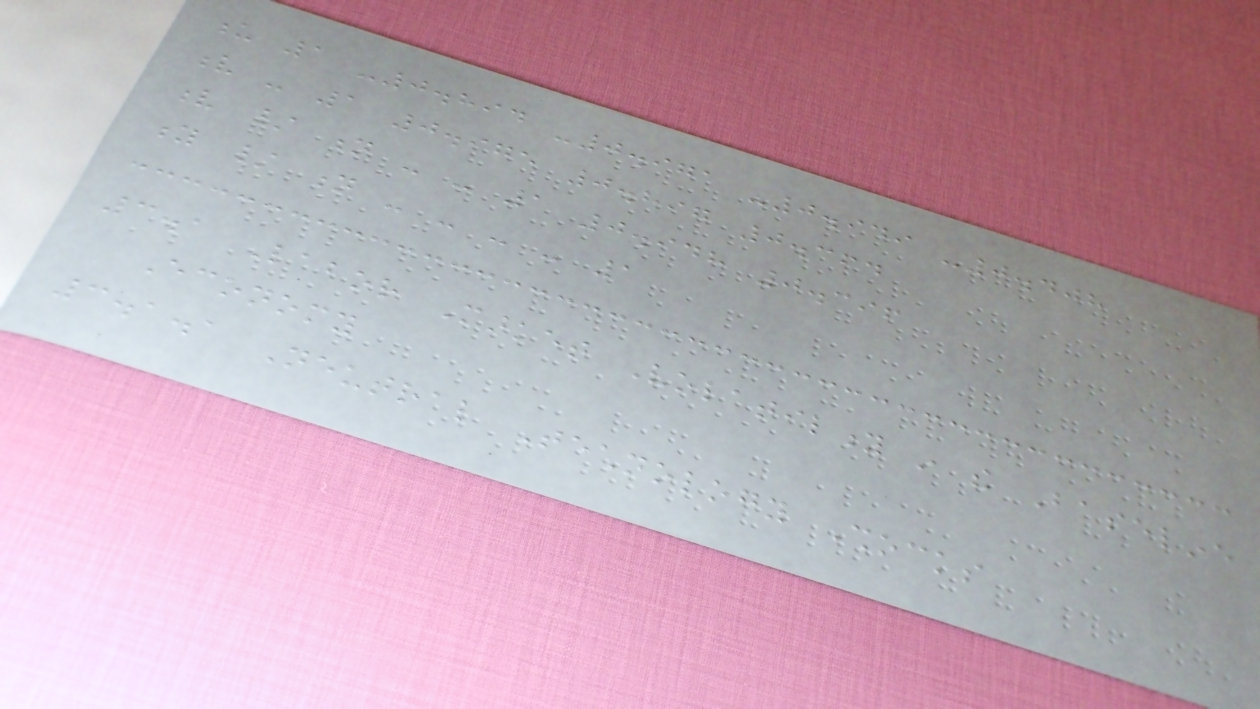u 1 -0.894 -0.971 -0.949 -0.408
v - 1 0.975 0.897 0.364
v / n - - 1 0.948 0.396
y / n - - - - 1
3.1 Labor Market Volatility in the Baseline
Economy
3.1.1 Neutral Technology Shocks
